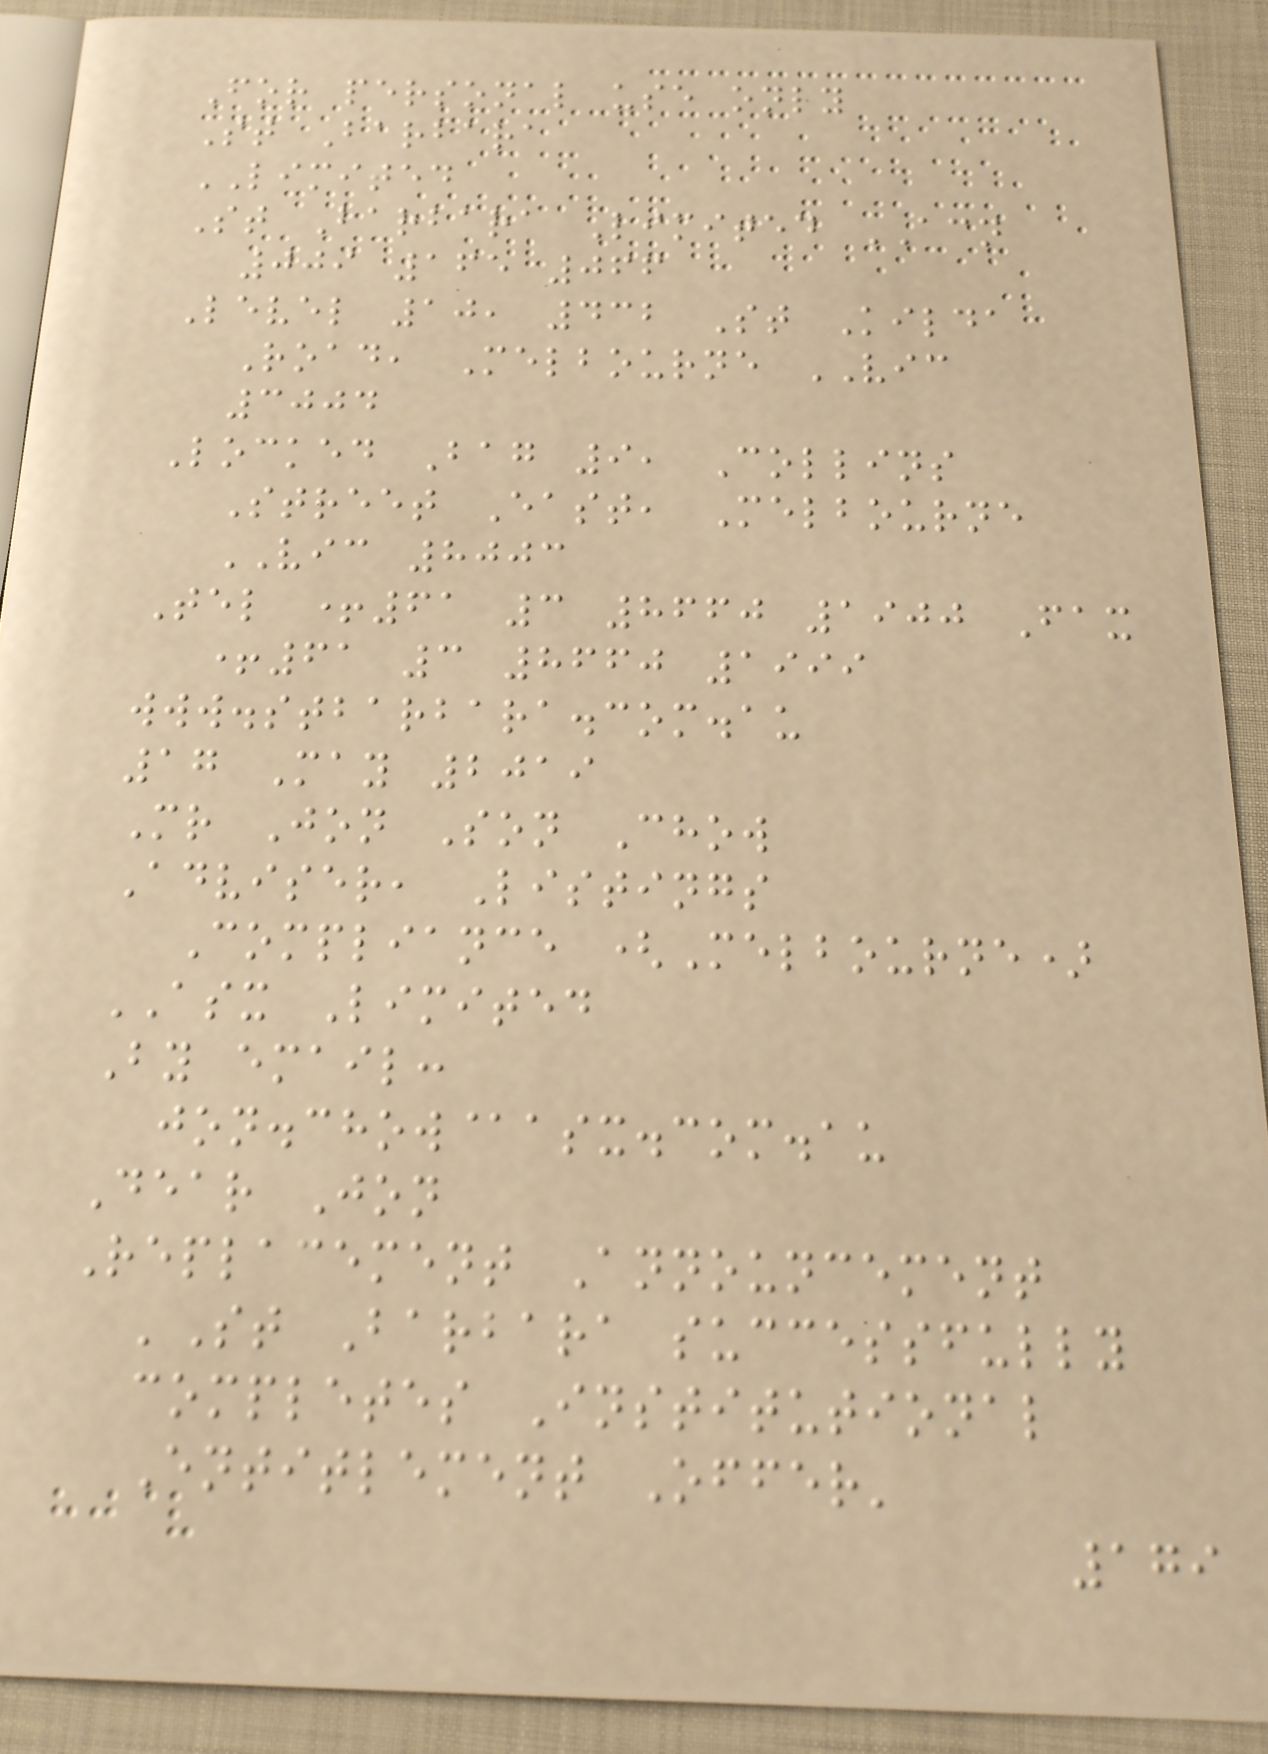For personal use only
St Barbara
LIMITED
St Barbara Limited ACN
009 165 066
Level 10, 432 St Kilda
Road, Melbourne VIC
3004
Locked Bag 9, Collins
Street East, Melbourne
VIC 8003
Tel +61 3 8660 1900 Fax
+61 3 8660 1999
www.stbarbara.com.au
17 May 2019
Mr Jon Son Chow
Adviser, Listings
Compliance (Melbourne)
ASX Limited
By email:
jon.chow@asx.com.au
Dear Jon
Replacement Announcement
'St Barbara successfully
completes Institutional
Entitlement Offer'
179
